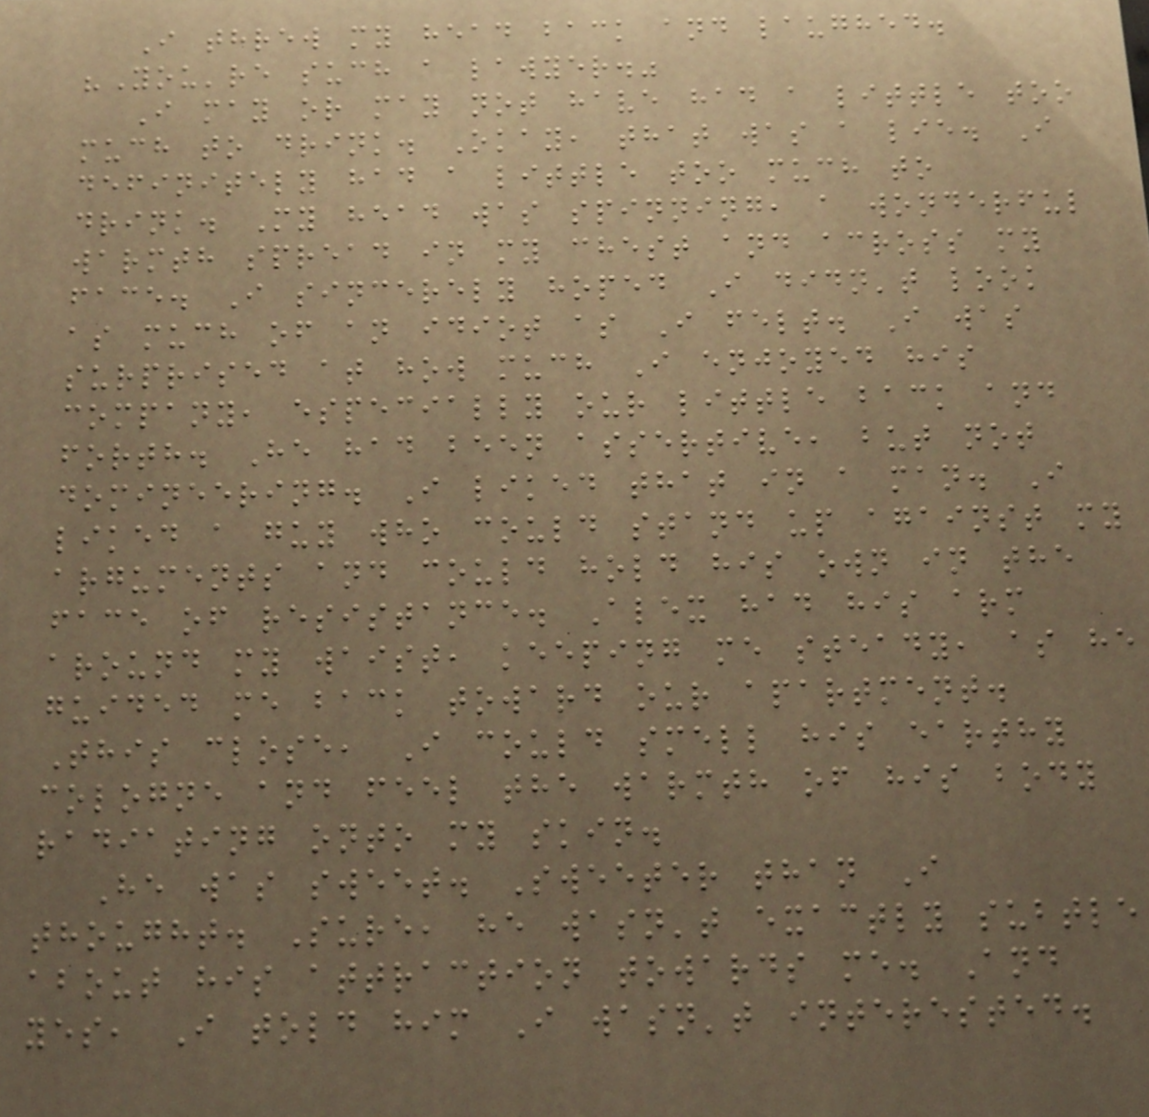I threw my head back and laughed.
"You're such a lawyer."
I may or may not have had a little too
much to drink. Okay, that was a lie. I
definitely had a little too much to
drink. My head was spinning, a wonderful
warmth spread in my chest and across my
face. I sincerely hoped I didn't look
as much of an idiot as I felt. I was
surprised at how much I enjoyed his
company, especially our little back and
forth. He had been assertive, but not
domineering. I liked that in a man. I
liked a guy who could stand up against my
arguments and could hold his own in the
face of resistance. Alex had his arm
around my waist, keeping me steady, as he
guided me back toward our apartment.
This close, I could smell his earthy
cologne and feel the warmth of his body
radiating onto my skin.
He was sweet. Sweeter than I
thought. Sure, he wasn't exactly subtle
about his attraction towards me. And
yes, I told him I wasn't interested.
